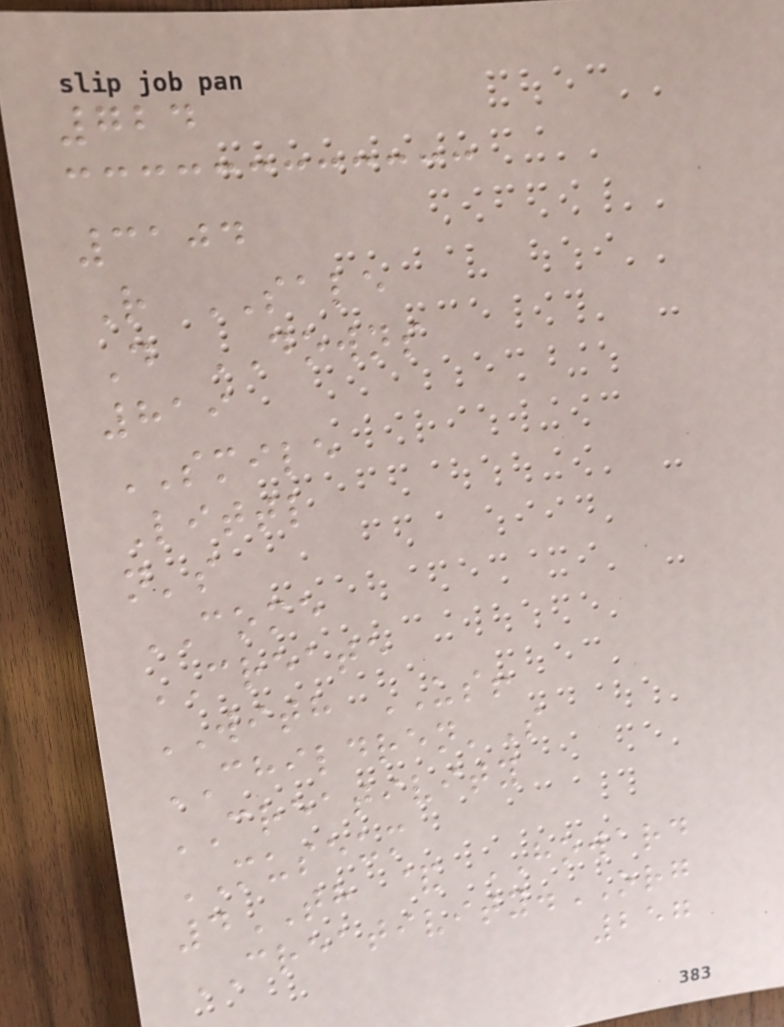724
3104
R SALE
D DOWNS
819
SMILE
Littl
n's
COME
CREATE
WITH US!
CHILDREN'S
CREATIVITY
MUSEUM
4TH & HOWARD
CREATIVITY.ORG
257
